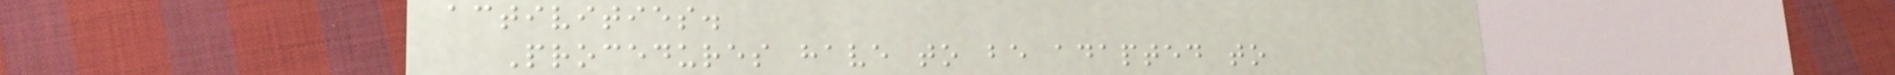activities.
Procedures have to be adapted to
